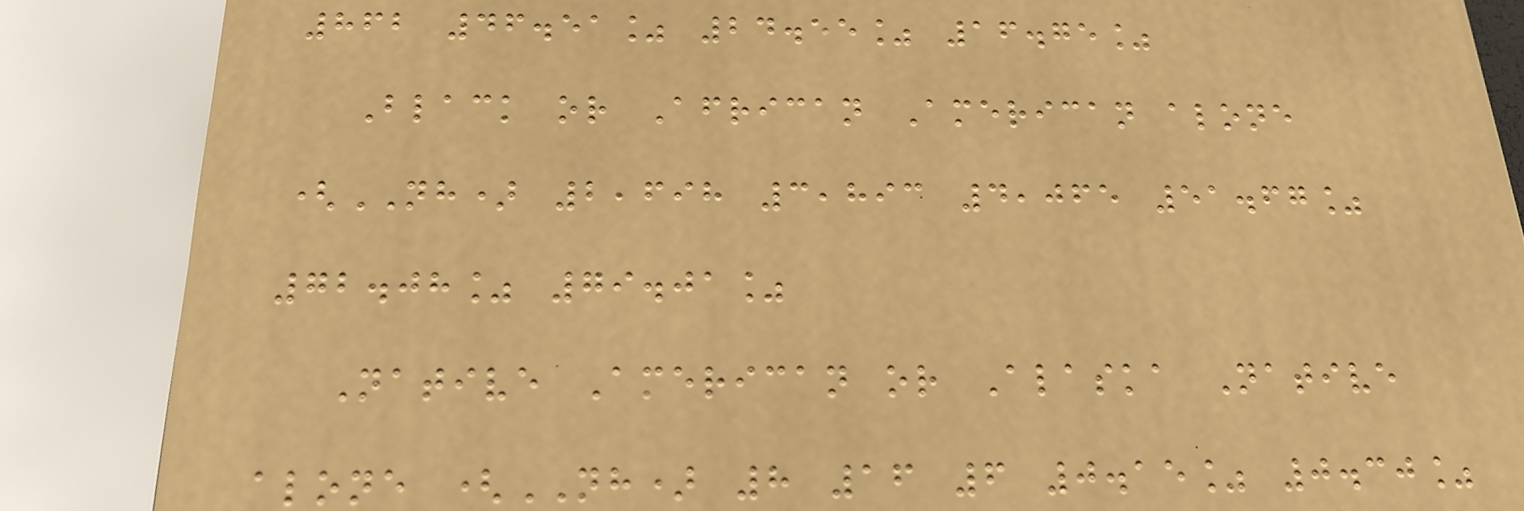862 46.51% 24.55% 16.75%
Black or African American alone
(NH) 2,698 3,893 4,065 51.67%
72.08% 79.01%
Native American or Alaska Native
alone (NH) 8 16 6 0.15% 0.30%
